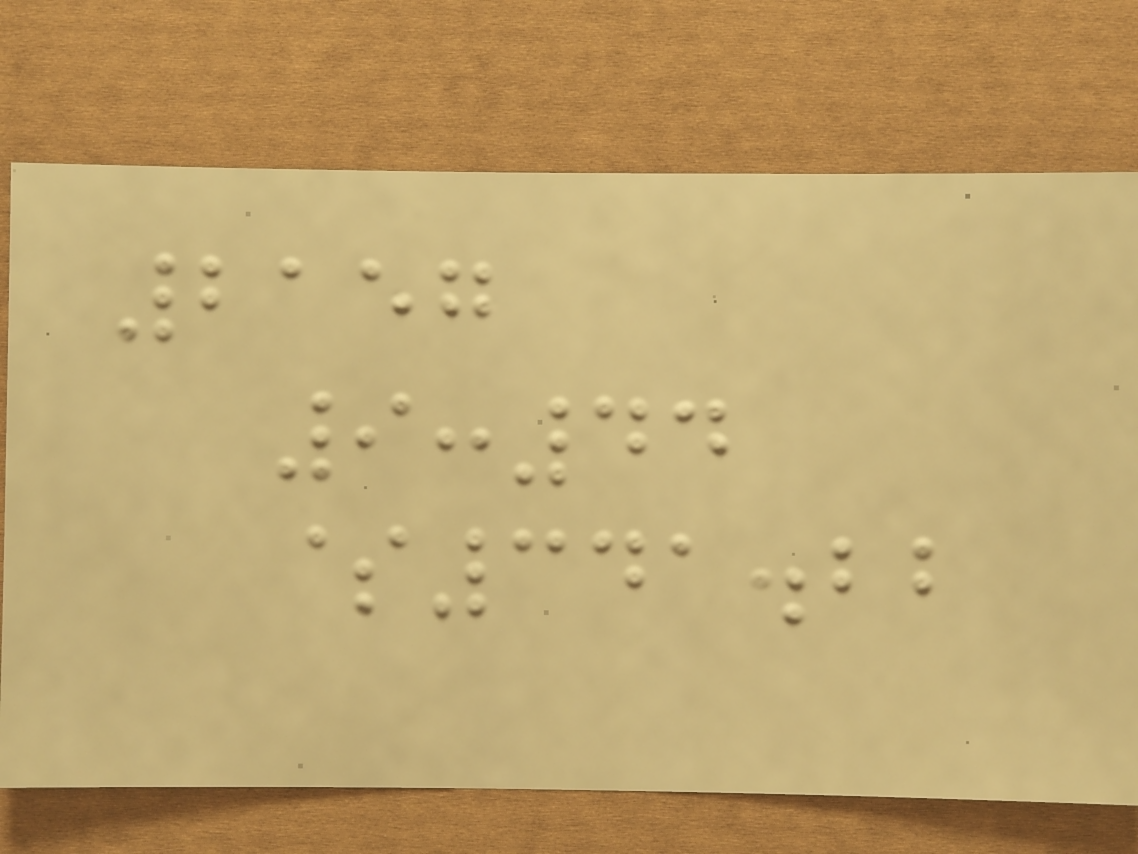2157
9:44
$341.22
